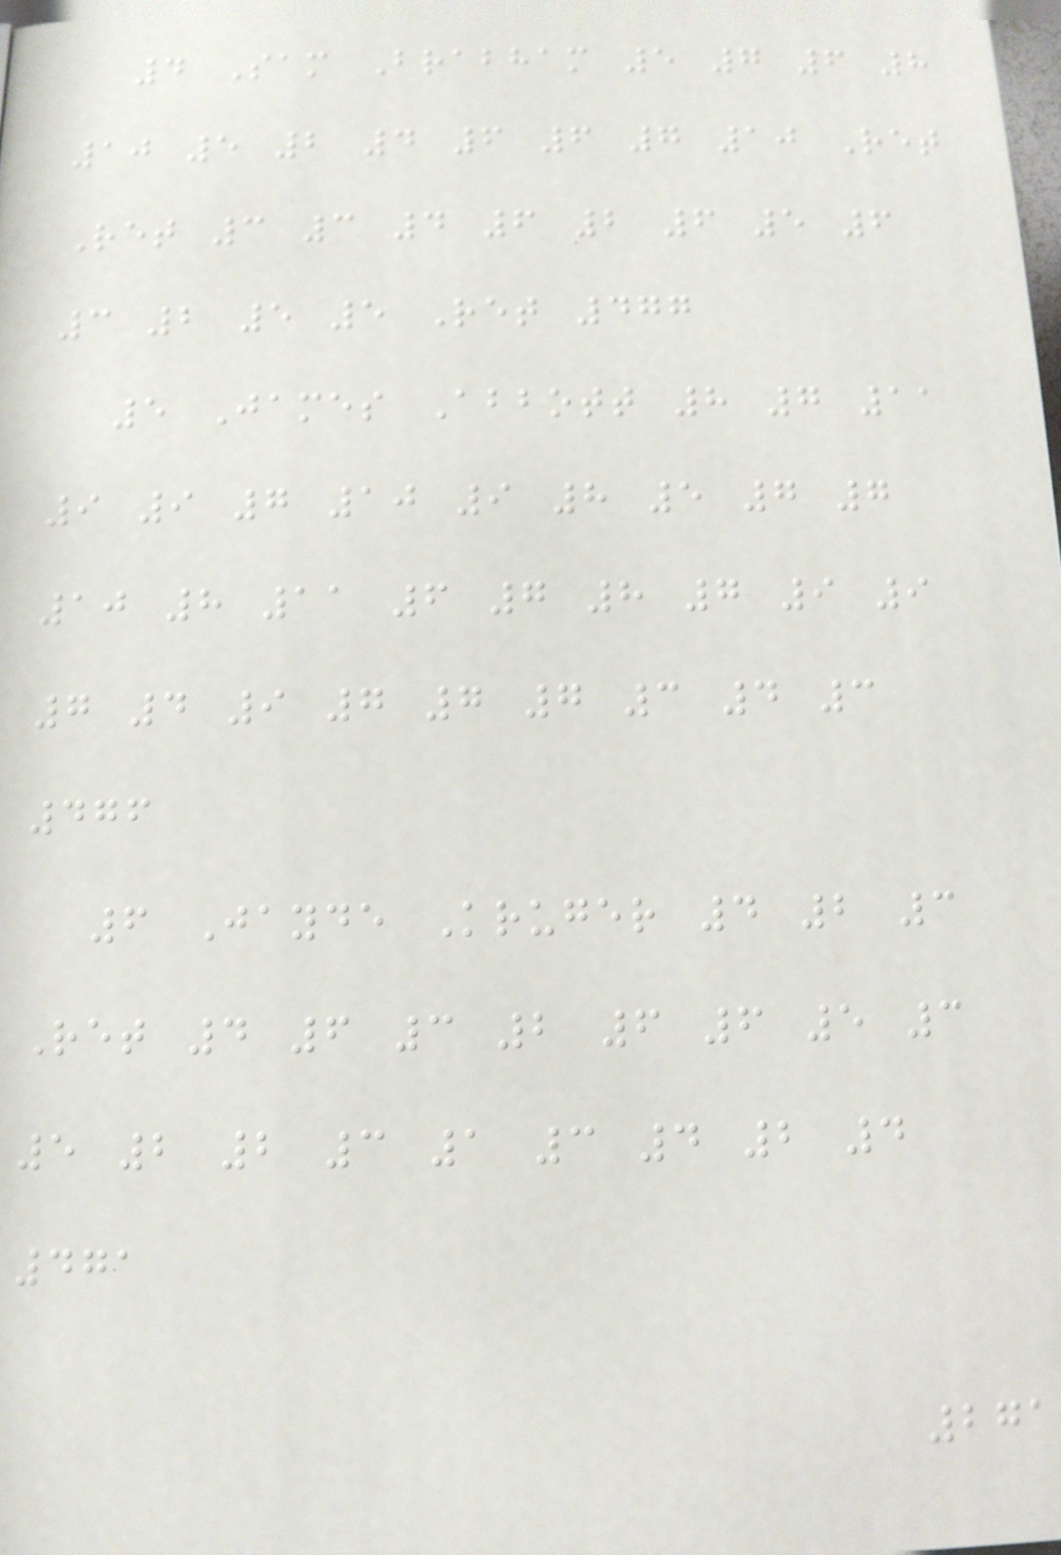4 Sam Brabham 5 7 6 8
10 5 2 4 6 6 7 10 Ret
Ret 3 3 4 6 2 6 5 6
3 2 5 5 Ret 477
5 James Abbott 8 7 11
9 9 7 10 9 8 5 7 7
10 8 11 6 7 8 7 9 9
7 4 9 7 7 7 3 4 3
476
6 Jayde Kruger 4 2 3
Ret 4 6 3 2 6 6 5 3
5 2 2 3 1 3 4 2 4
471
271
